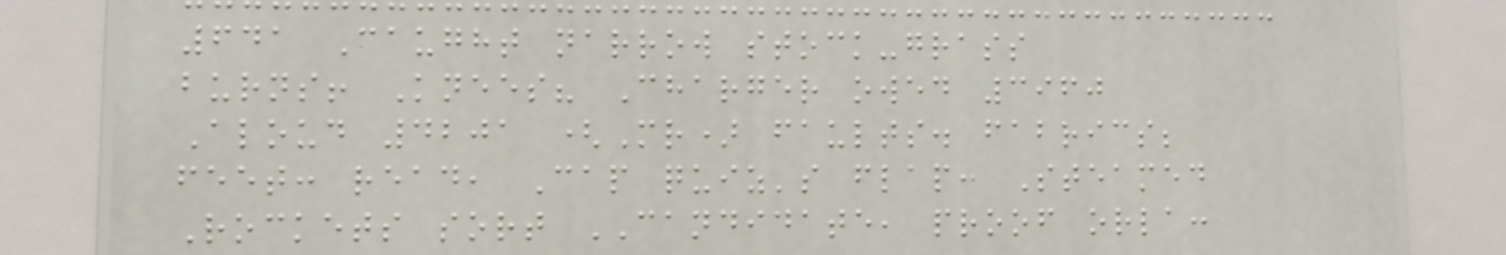641 Caught narrow stock-grass
burns! Knees? Charger owed 3960
Aloud 4201 (Mr) faults. fabrics;
feet: read, Cap quiz's flap: Steamed
Rockets sort CANDIDATE, proof orla:
